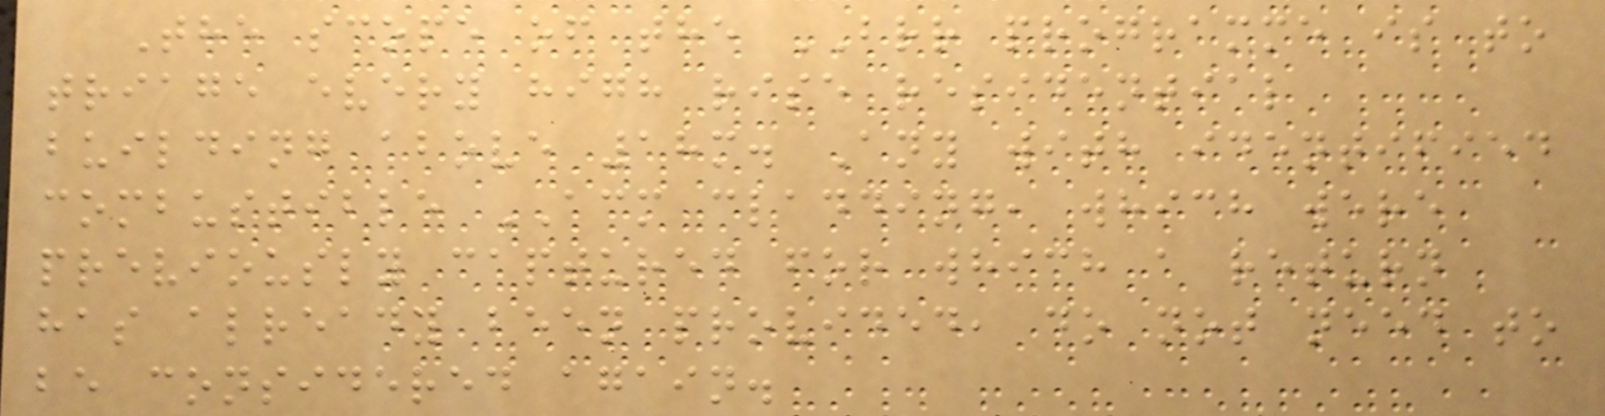The scope of the BRR programme is to
triage every high rise residential
building above 18m. Any with identified
combustible ACM cladding, which were
previously captured for which a return
has already been provided, do not need to
be considered again.
